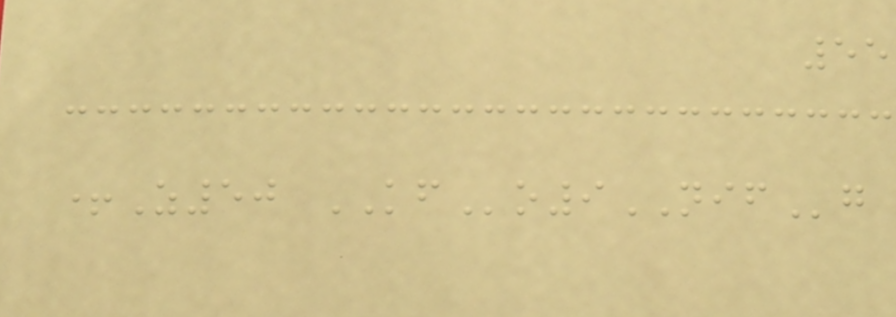55
+Z50 KFo9NIFg
